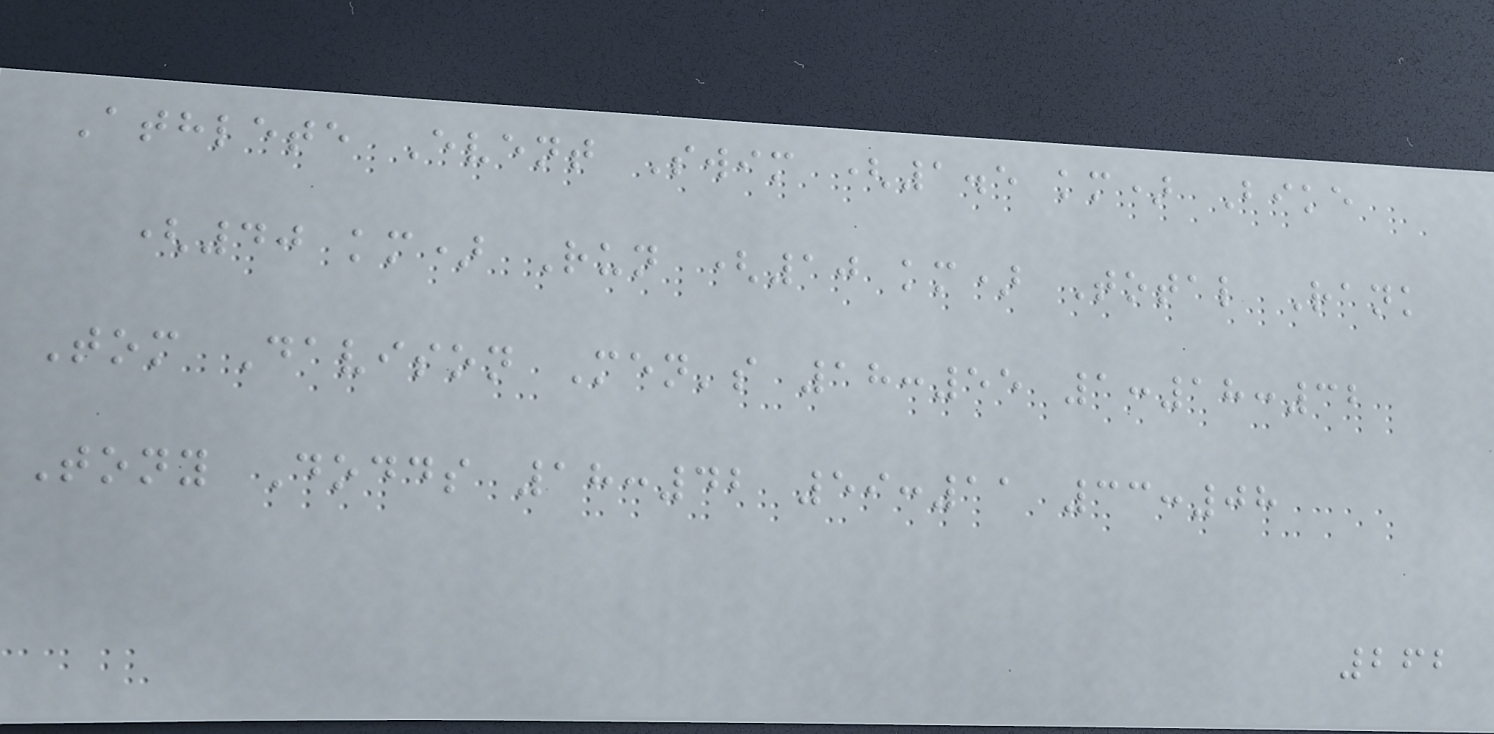Athlete Event Swim (1.5 km) Bike
(40 km) Run (10 km) Total Rank
Tom Davison Men's 18:55 1:18:32
Tony Dodds 18:42 59:11 33:08
262
